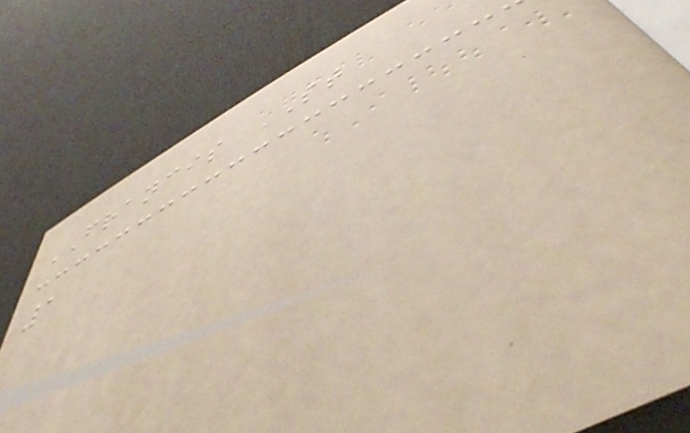FRANCIS ST
1
